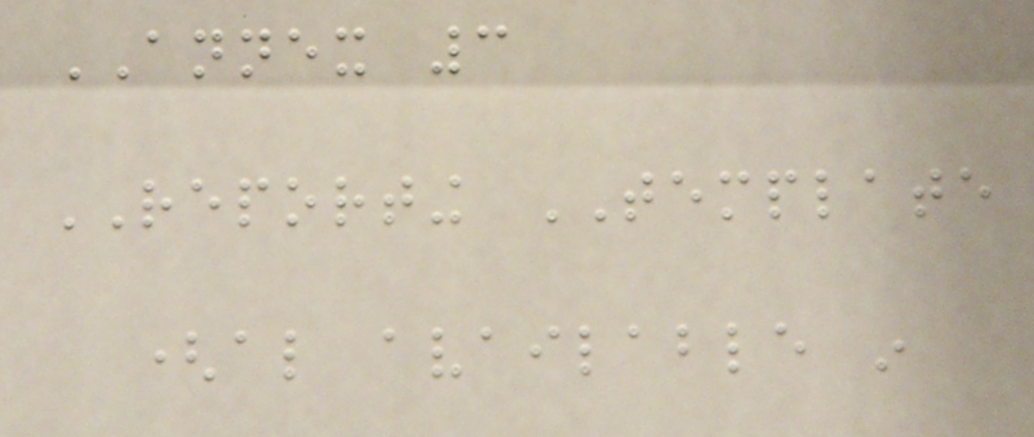ANNEX 3
REPORTING TEMPLATE
(also available in
